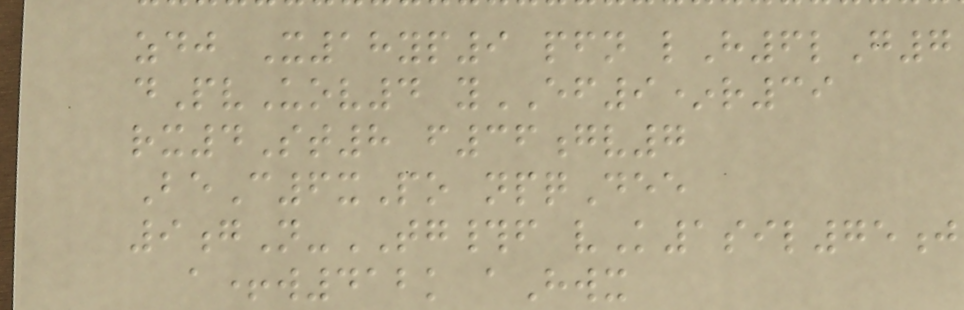zdj X18yp9 pfn lH6lG7
dPvUov4 yEF9*r39
rx4St8 f36gv7
BeC6xPo npqDee
9gN-TG#f vK1sil75j
a+w412k aHwx
